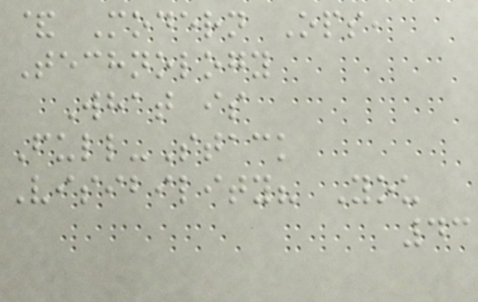& Modern Ops,
Technology
What is
Full-Stack
Visibility? You
43
